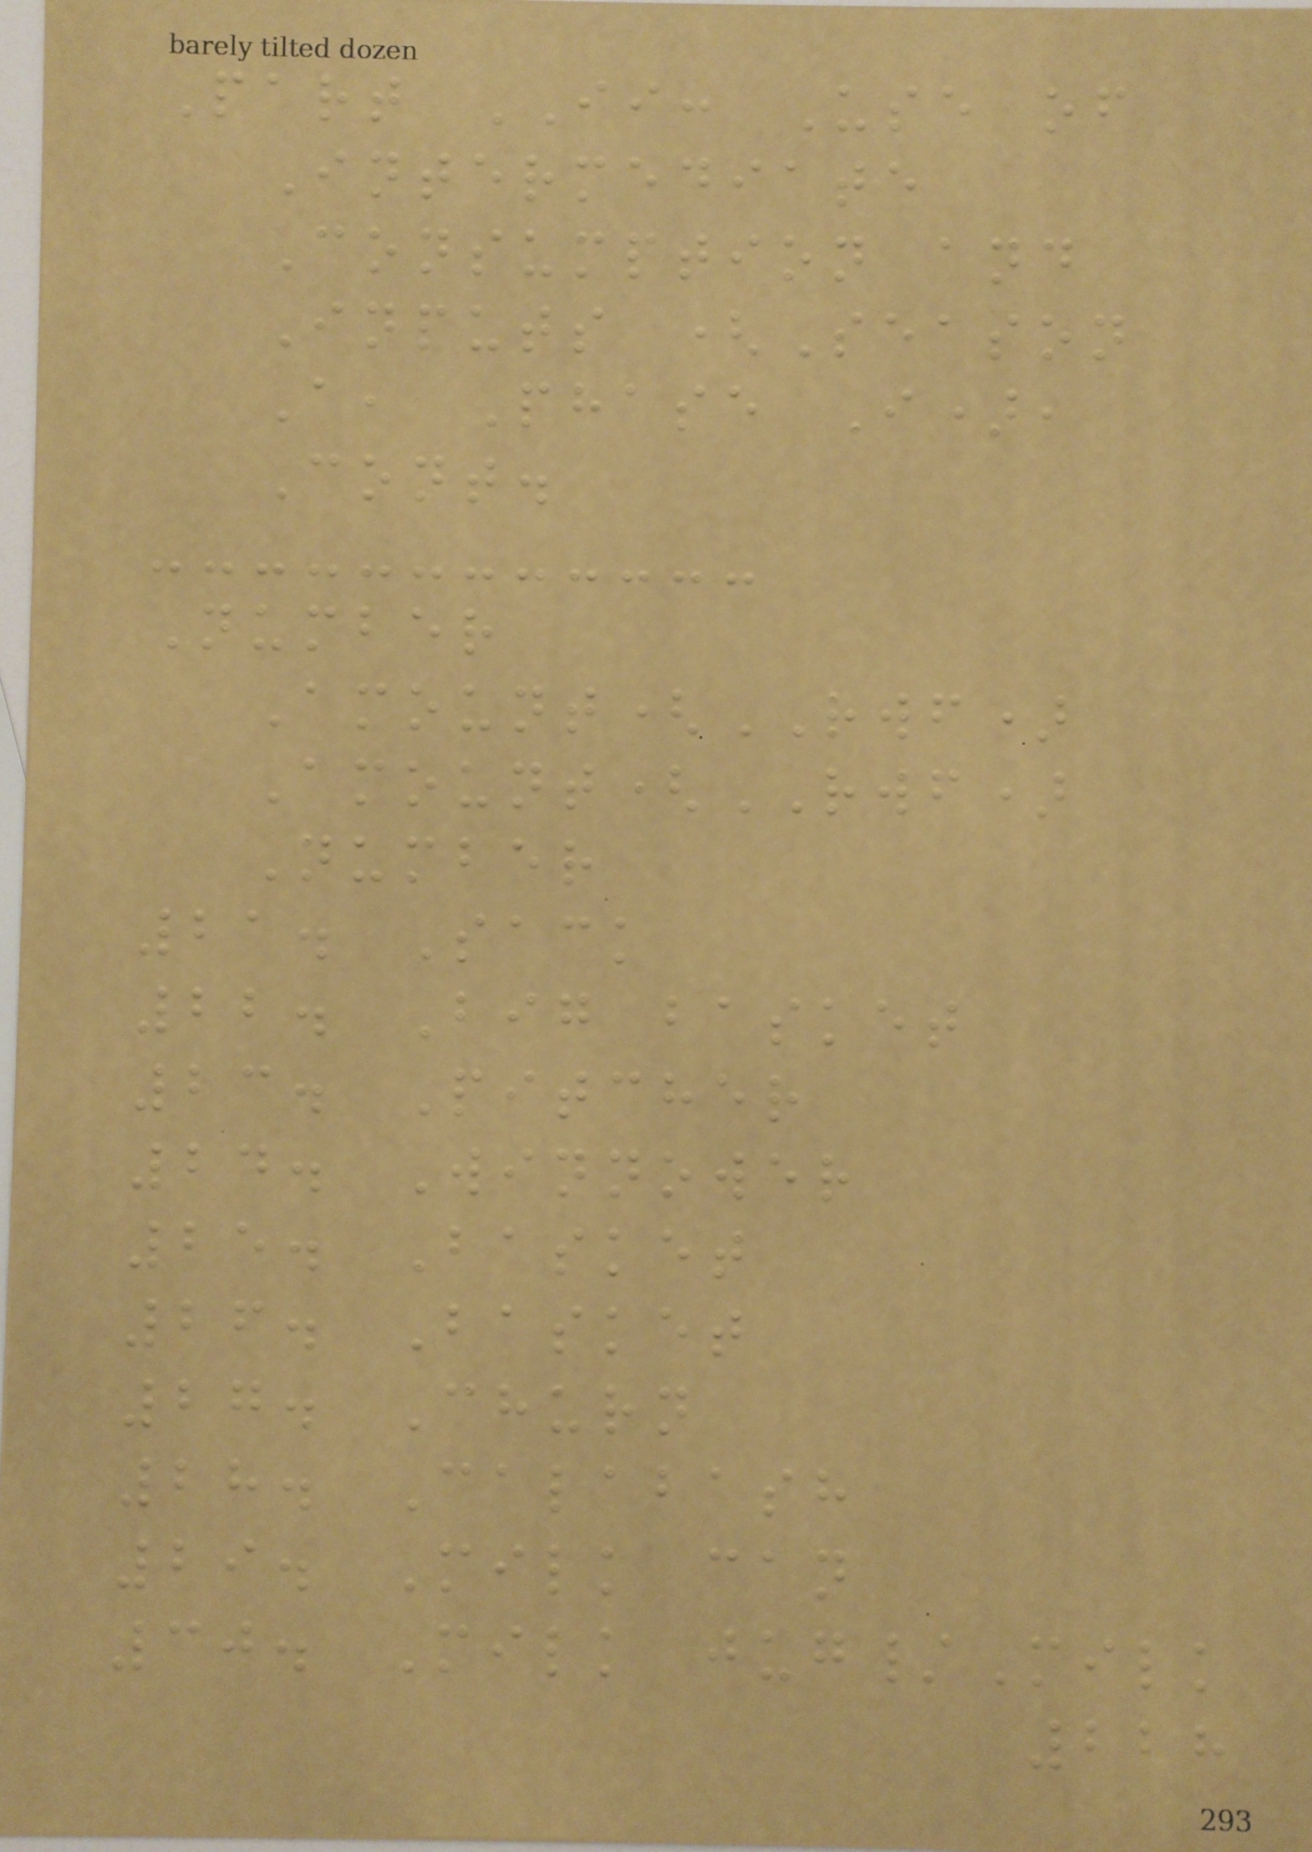Part II: Use of
Intermediate
Consumption and
Inputs (Season
A, Phase I),
Cont.
Number
Amount(RWF)
Amount(RWF)
Number
21. Sack
22. Big basket
23. Pitcher
24. Winnower
25. Basket
26. Basket
27. Churn
28. Calabash
29. Milk can
30. Milk jug/Milk
228
